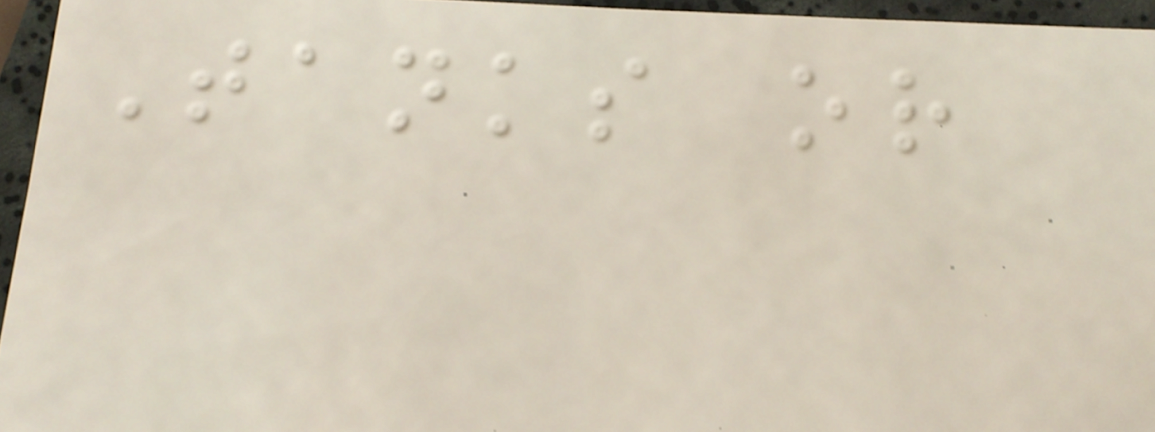Tanks or
